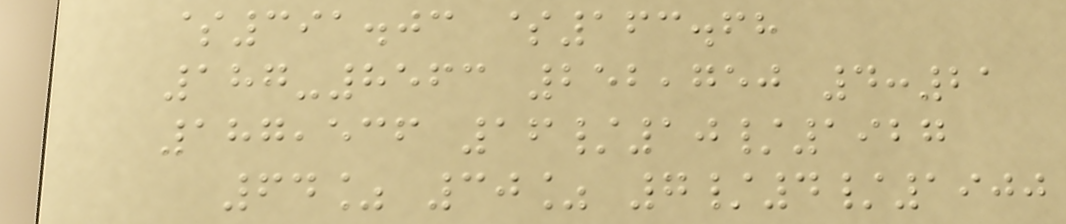$391.03 $163.68
187-8563 252,750 4:21
187,536 16/10/1927
64% 30% 7/4/1900
